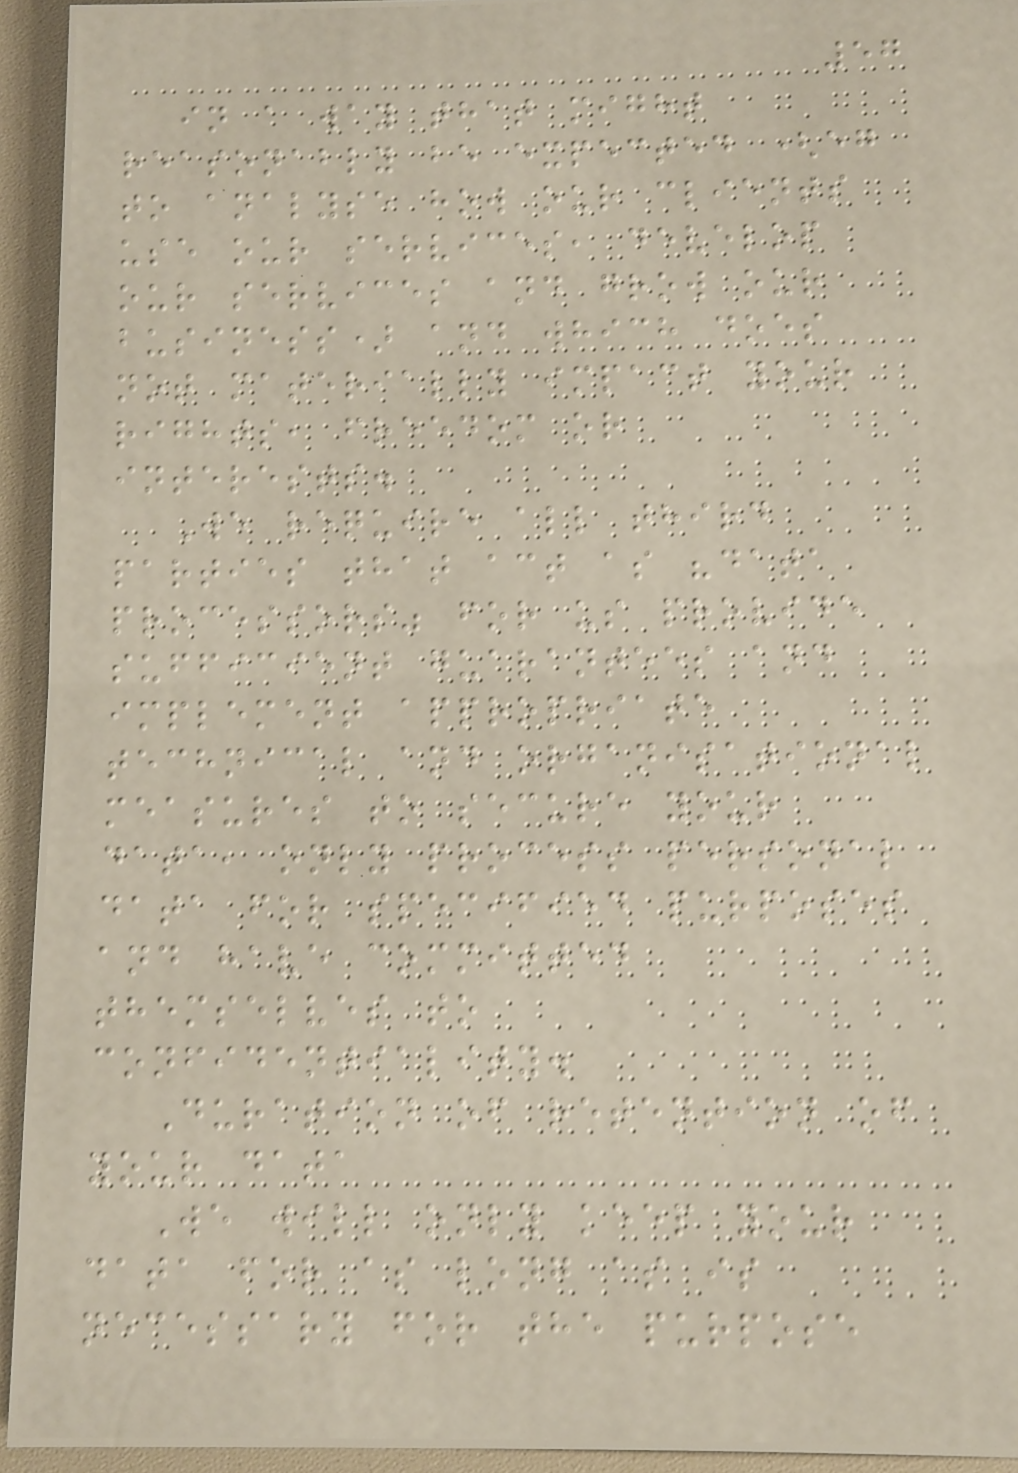57
in a way that might
reasonably be expected (eg
to analyse how our clients
use our services, develop
our services and grow our
business) and which does
not materially impact your
rights, freedom or
interests.
We require all third
parties that act as "data
processors" for us provide
sufficient guarantees and
implement appropriate
technical and organisational
measures to secure your
data, only process personal
data for specified purposes
and have committed
themselves to
confidentiality.
Duration of retention of
your data
We will only keep your
data for as long as is
necessary for the purpose
